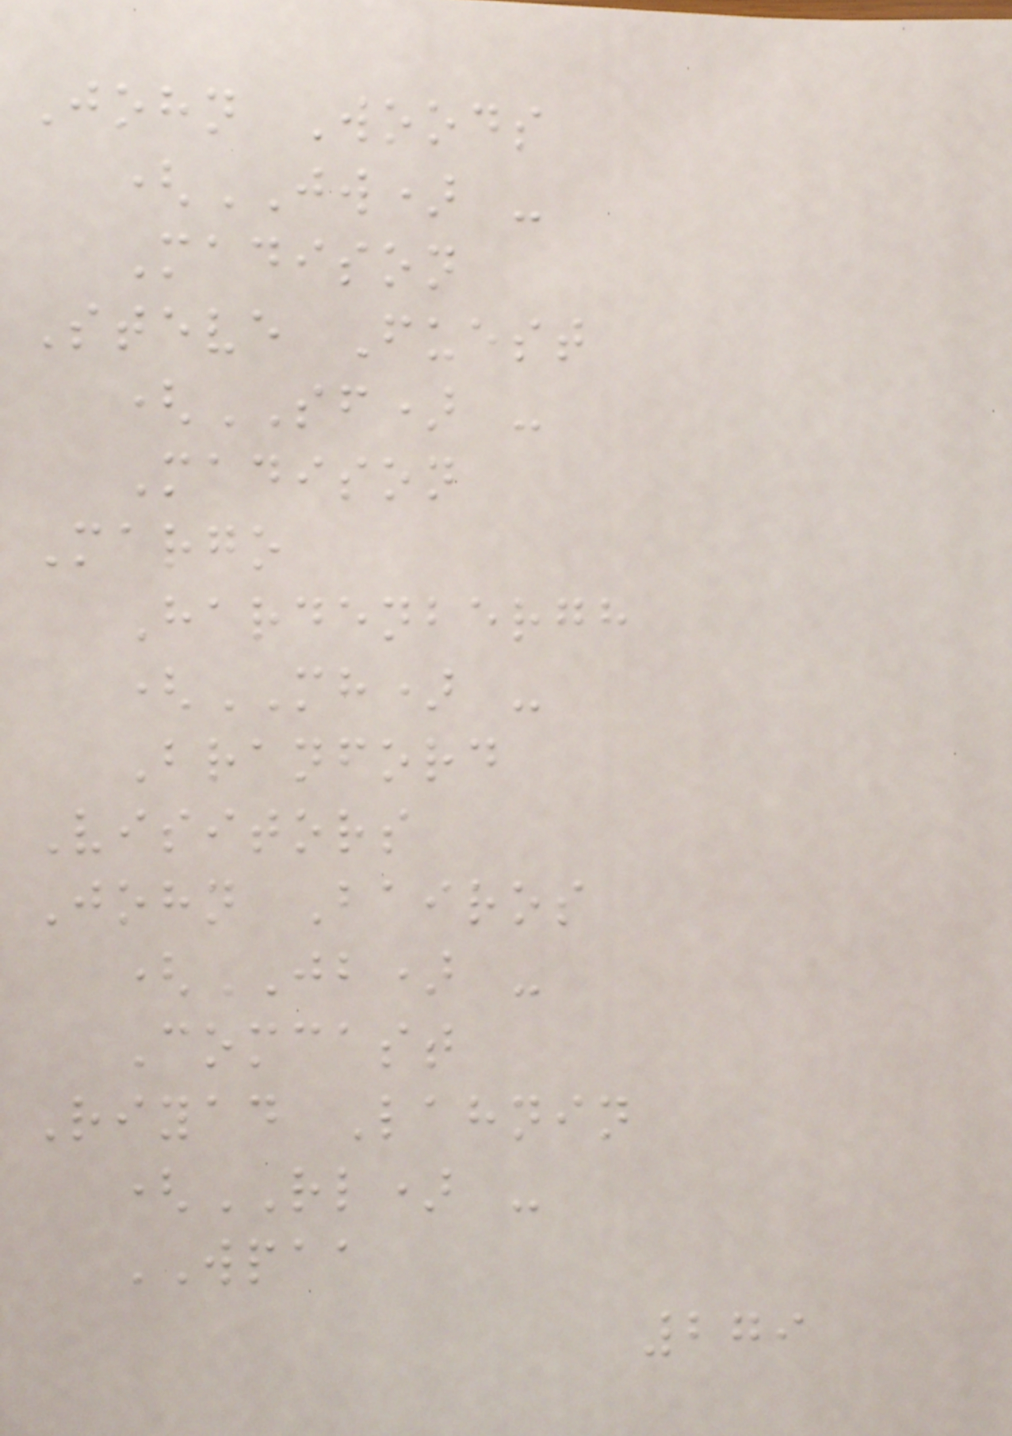John Woods
(JW) -
Madison
Steve Fuest
(SF) -
Madison
Margo
Hardenbergh
(MH) -
Branford
Visitors
John Bairos
(JB) -
Comcast
Riyad Lahnin
(RL) -
WPAA
279
